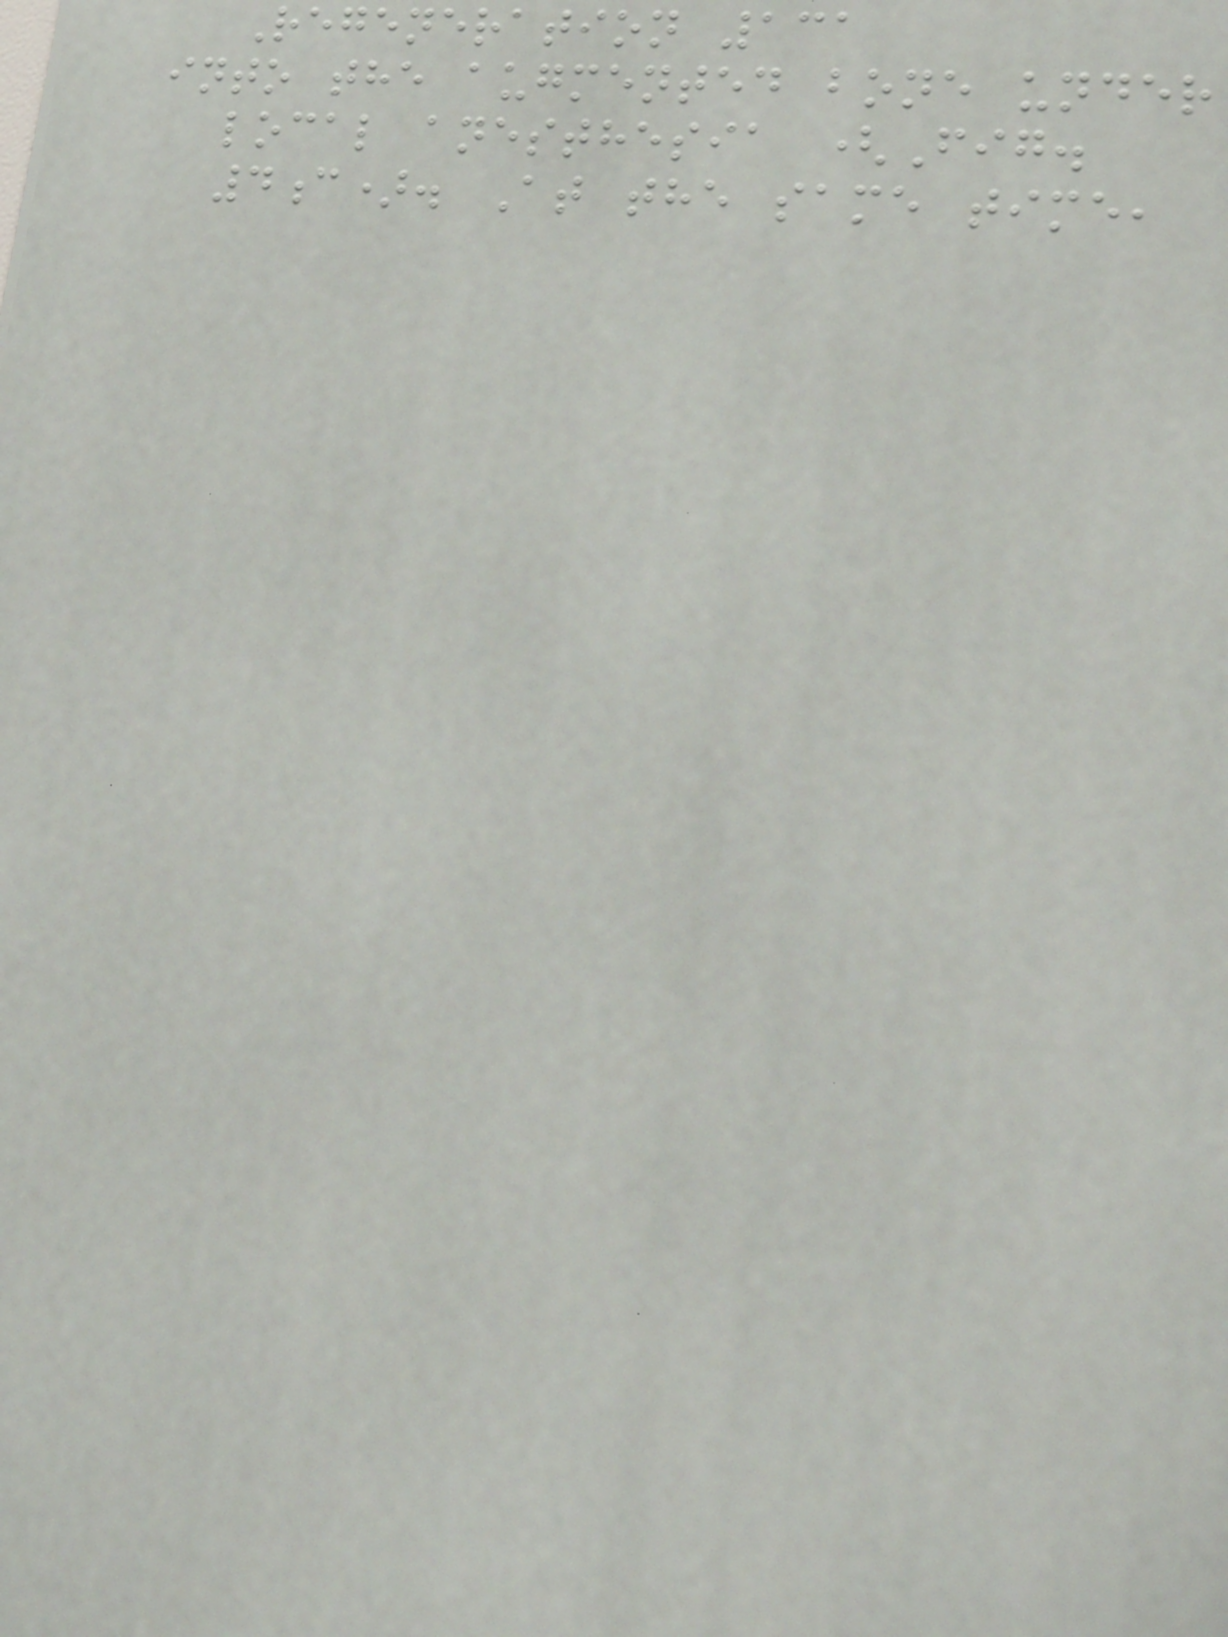Regeneration 131
into the augmented bone under
local anesthesia (Fig.
4c). At the same time,
